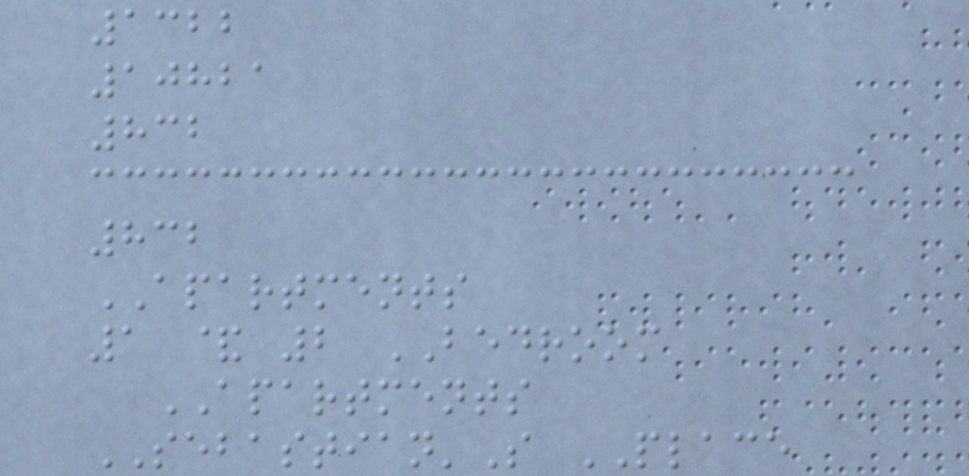1322
10821
832
832
APARTMENTS
1 & 2 BEDROOM
APARTMENTS
SEBASTIAN'S PLACE
